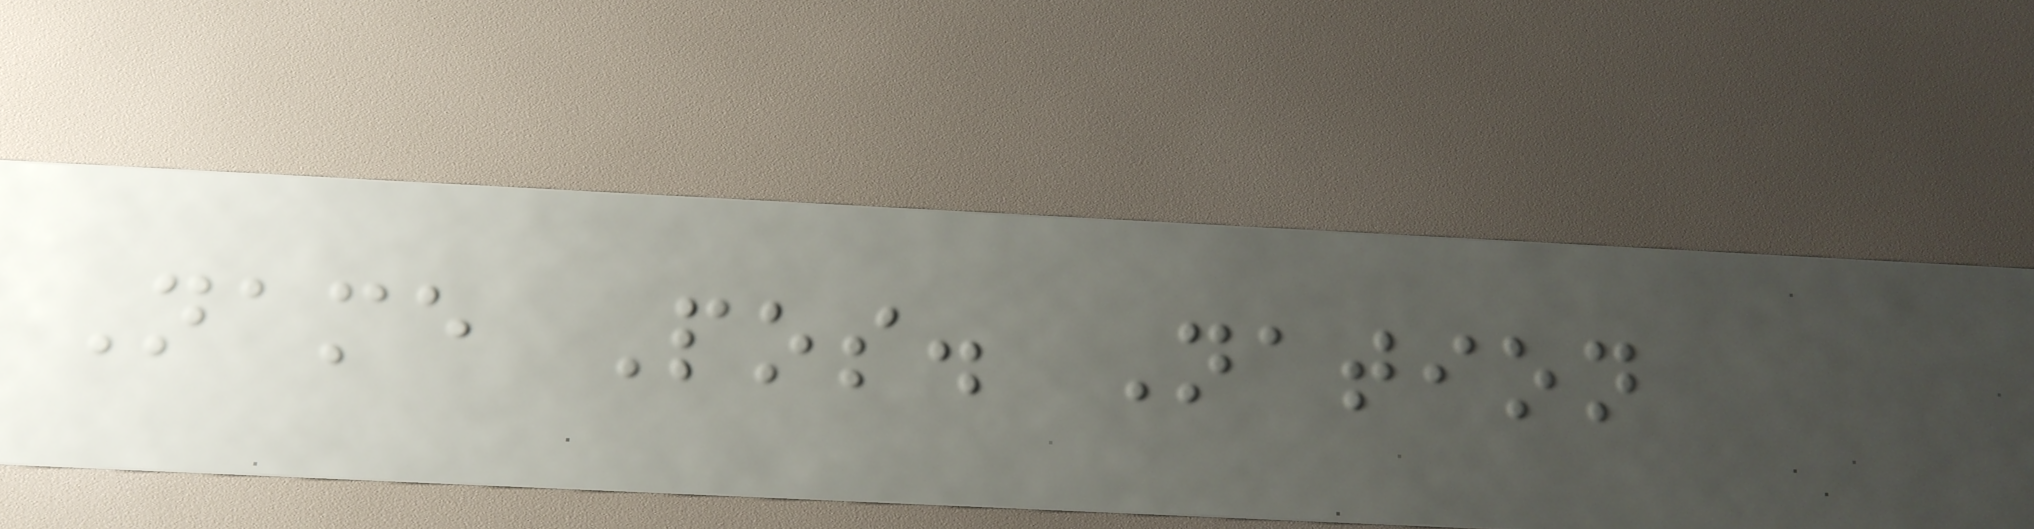Name Pos. Nation
